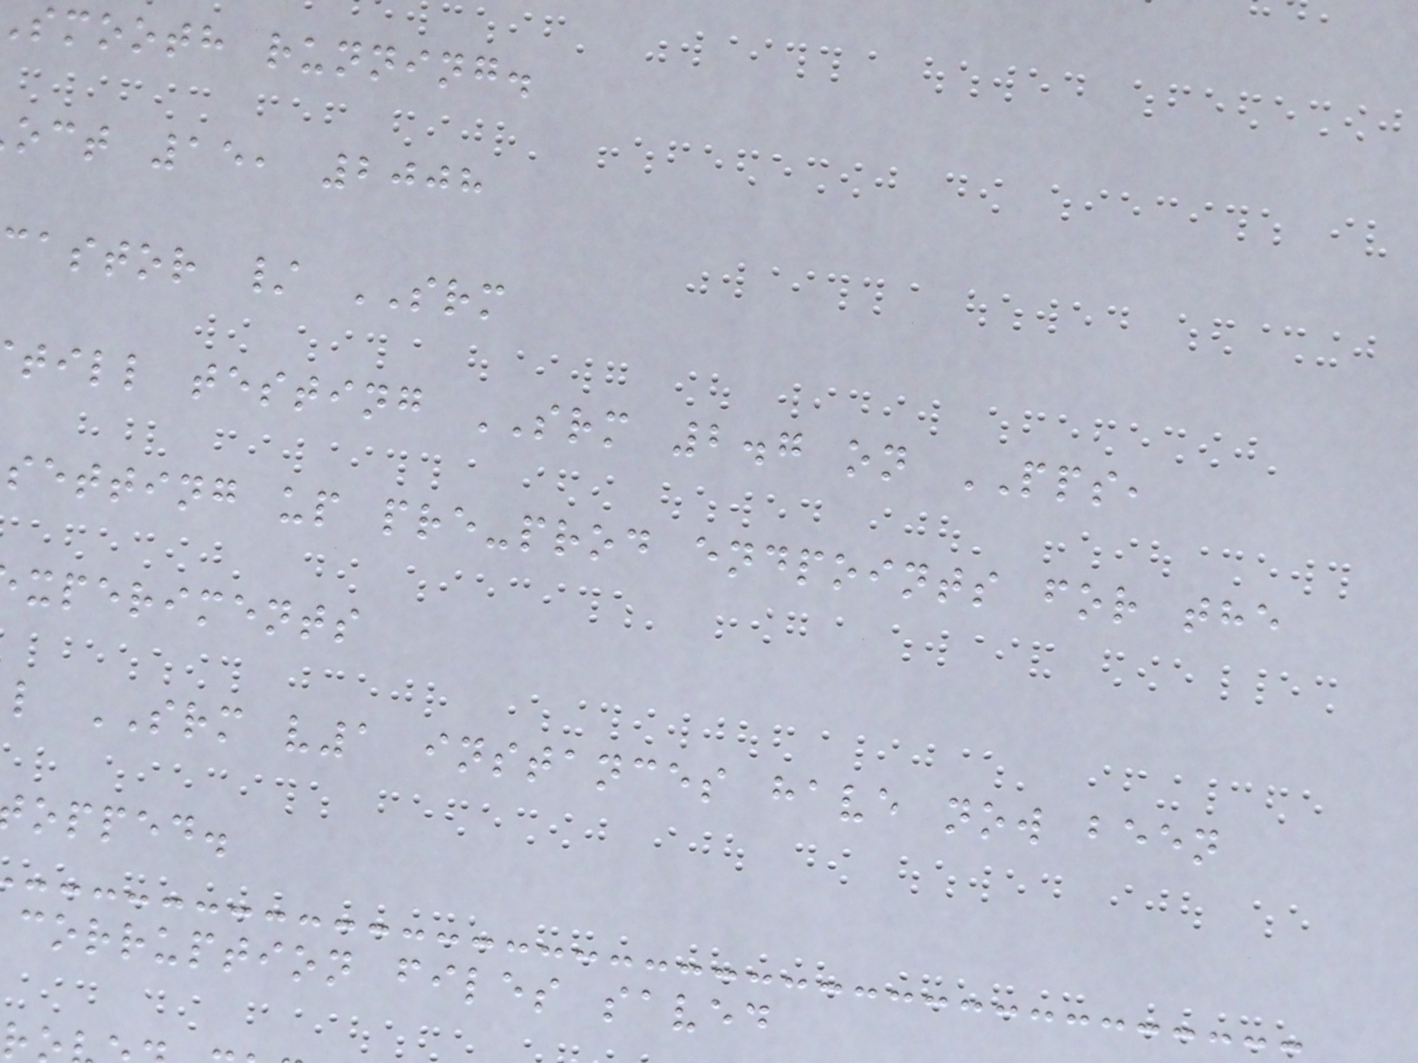smooth running.
oct 15, 2008
castor / SRM
till testing SRM 2.7 on PPS,
setting up pre-prod endpoints for the
xperiments
l SRM v1 instances have now been
opped.
corruption files saved
